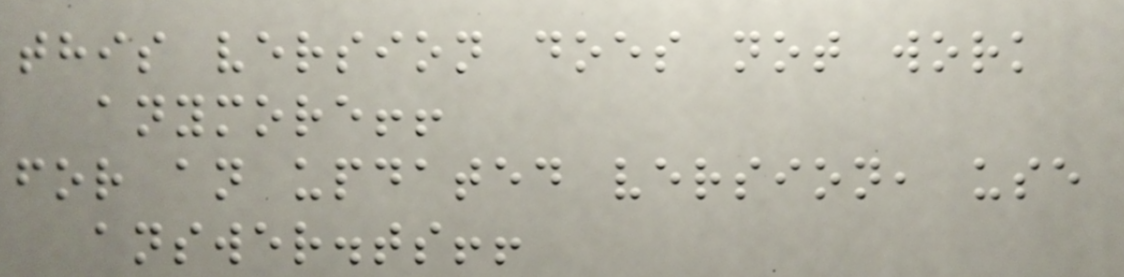this version does not work
anymore!!
for an updated version, use
answer.ts!!
